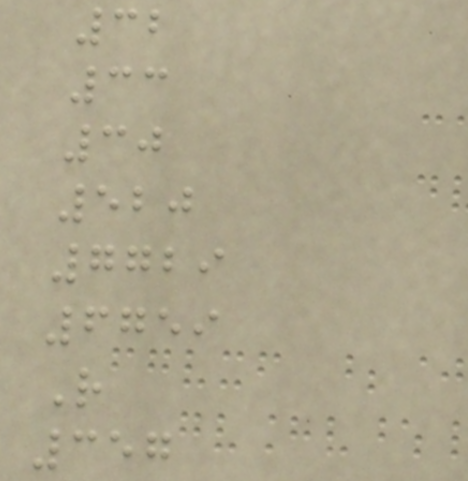32
33
30
520
7729
6759
R
357
